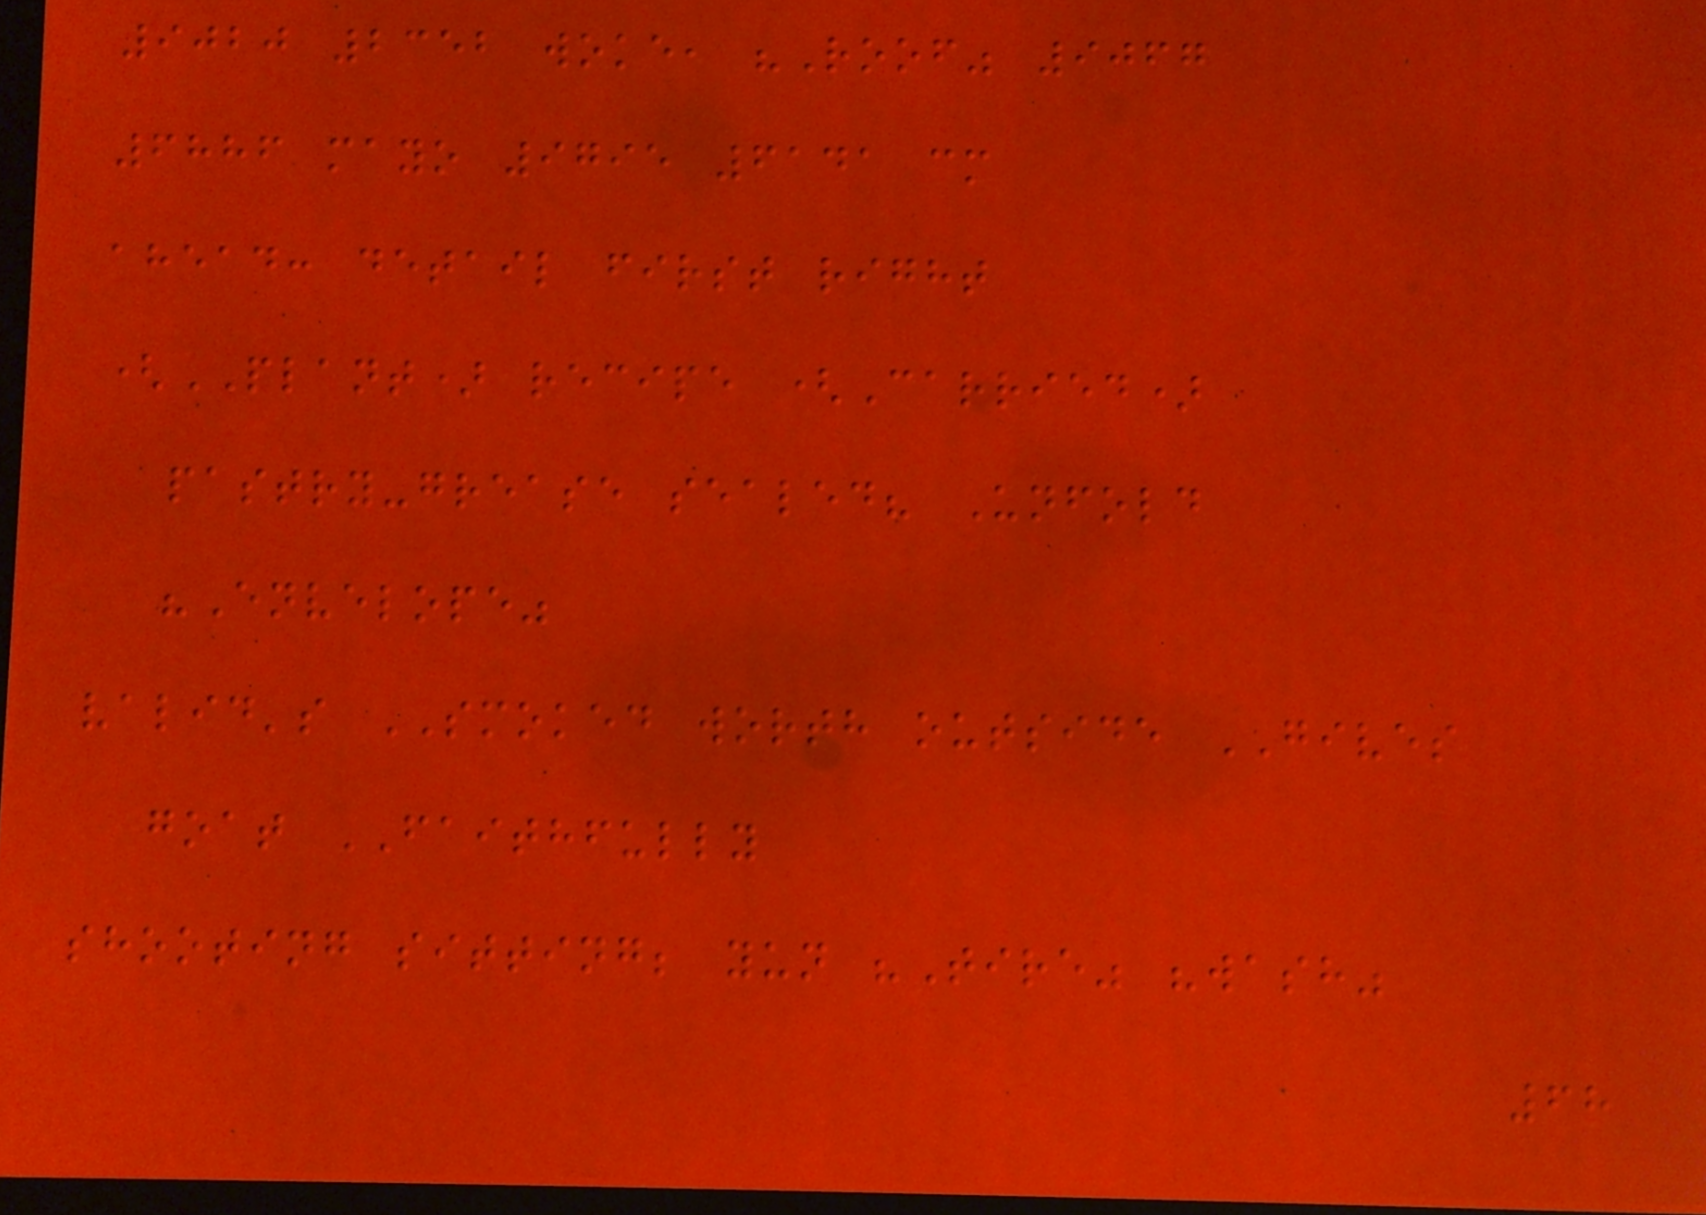9020 2352 woke, "Roof" 9067
6886 mayo 9795 6141 cm
ahead: detail first right
(PLANT) recipe (Carried)
pastry-grease sealed? Unfold
"Envelope"
valid's SMOKED worth outside GIVES
goat FAITHFULLY
shooting sitting; yun "Tire" "wash"
68
